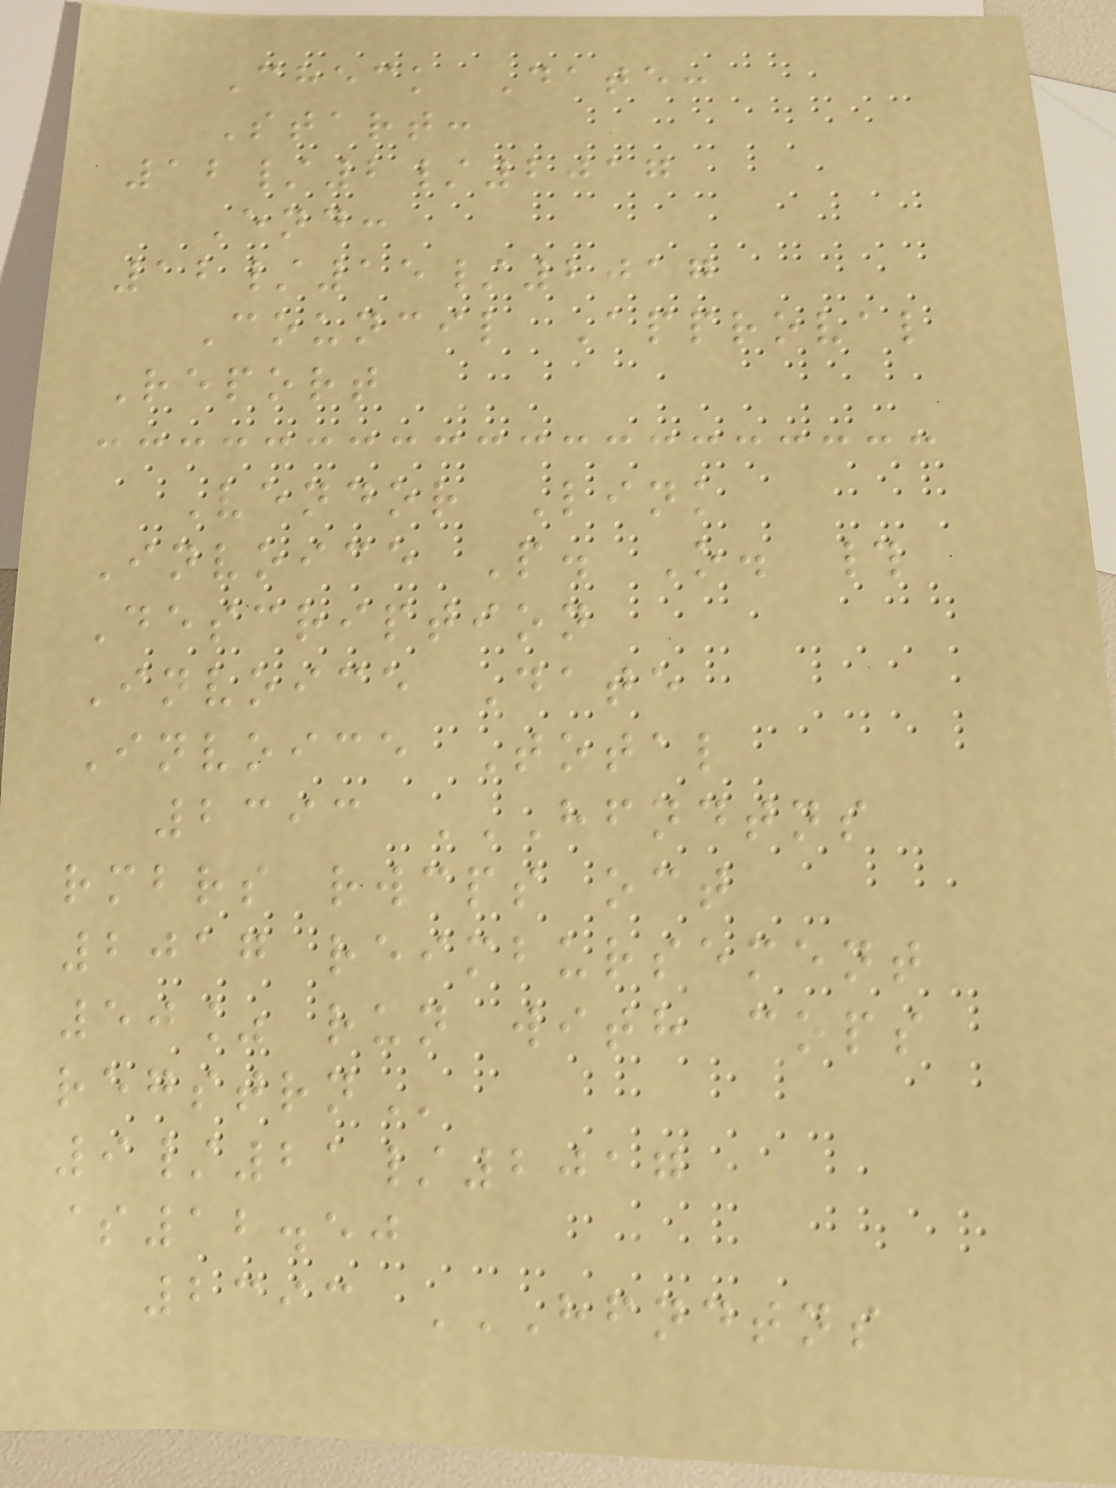Check Date:
Start:
12/2/2017
End:
12/15/2017
Council Approval
Report
Vendor Link
Invoice P. O. #
Description
Invoice Date
Invoice Total
2393 HFNDTNS
RMBRS RWCPS OCT
2017 REIMBURSEMENT
50% RUN WITH COPS
REGSTRN
9/21/2017
$12.50
2393 HFNDTNS
